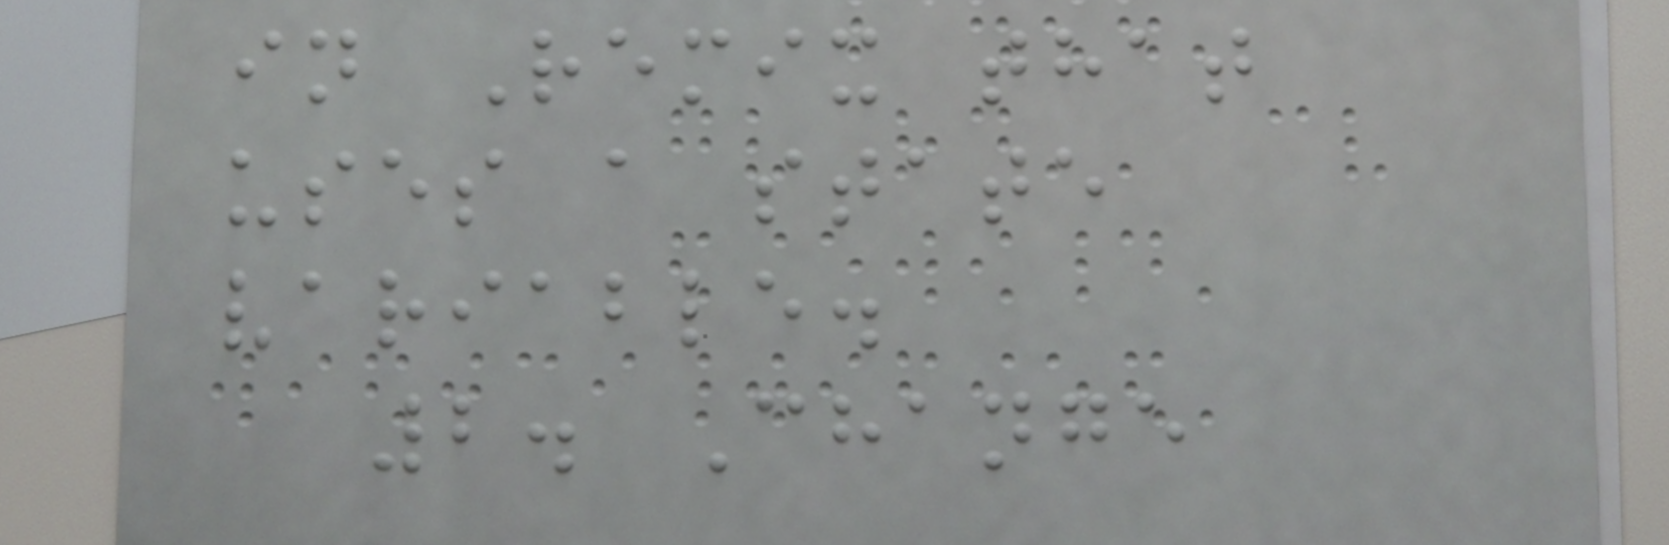in Remix that
uses a state
variable.
2. Change
